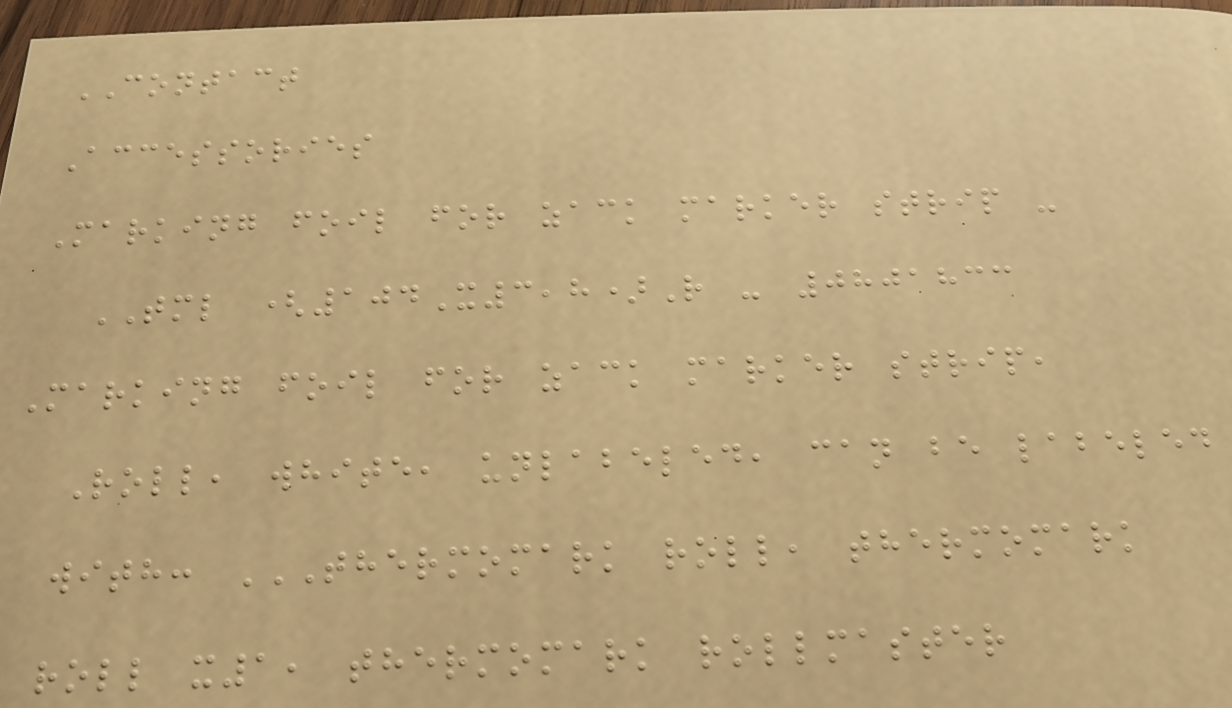CONTACT
Accessories
Marking foil for zack marker strip -
TML (104X3,8)R - 0801833
Marking foil for zack marker strip,
Roll, white, unlabeled, can be labeled
with: THERMOMARK ROLL, THERMOMARK
ROLL X1, THERMOMARK ROLLMASTER
